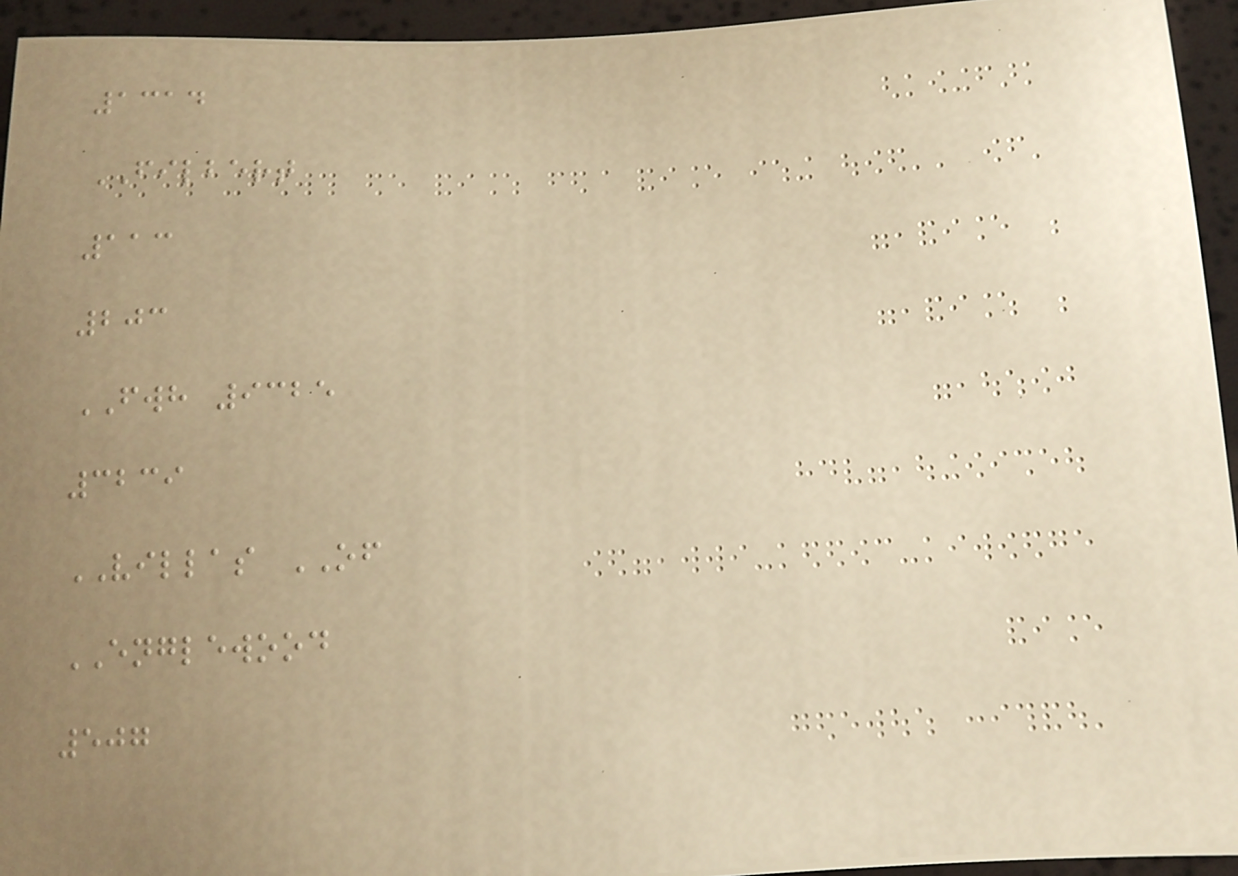1314
FILBERT
113
203
FWH 9325
3239
VILLAS OF
ENGLEWOOD
507
